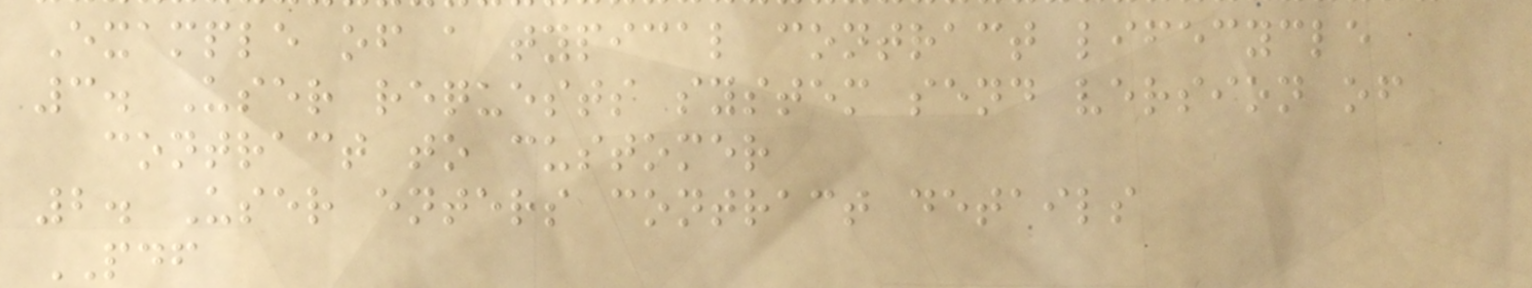Example of a typical contract lifecycle
3. User requests system send version of
contract to customer
2. User enters contract details
PDF
